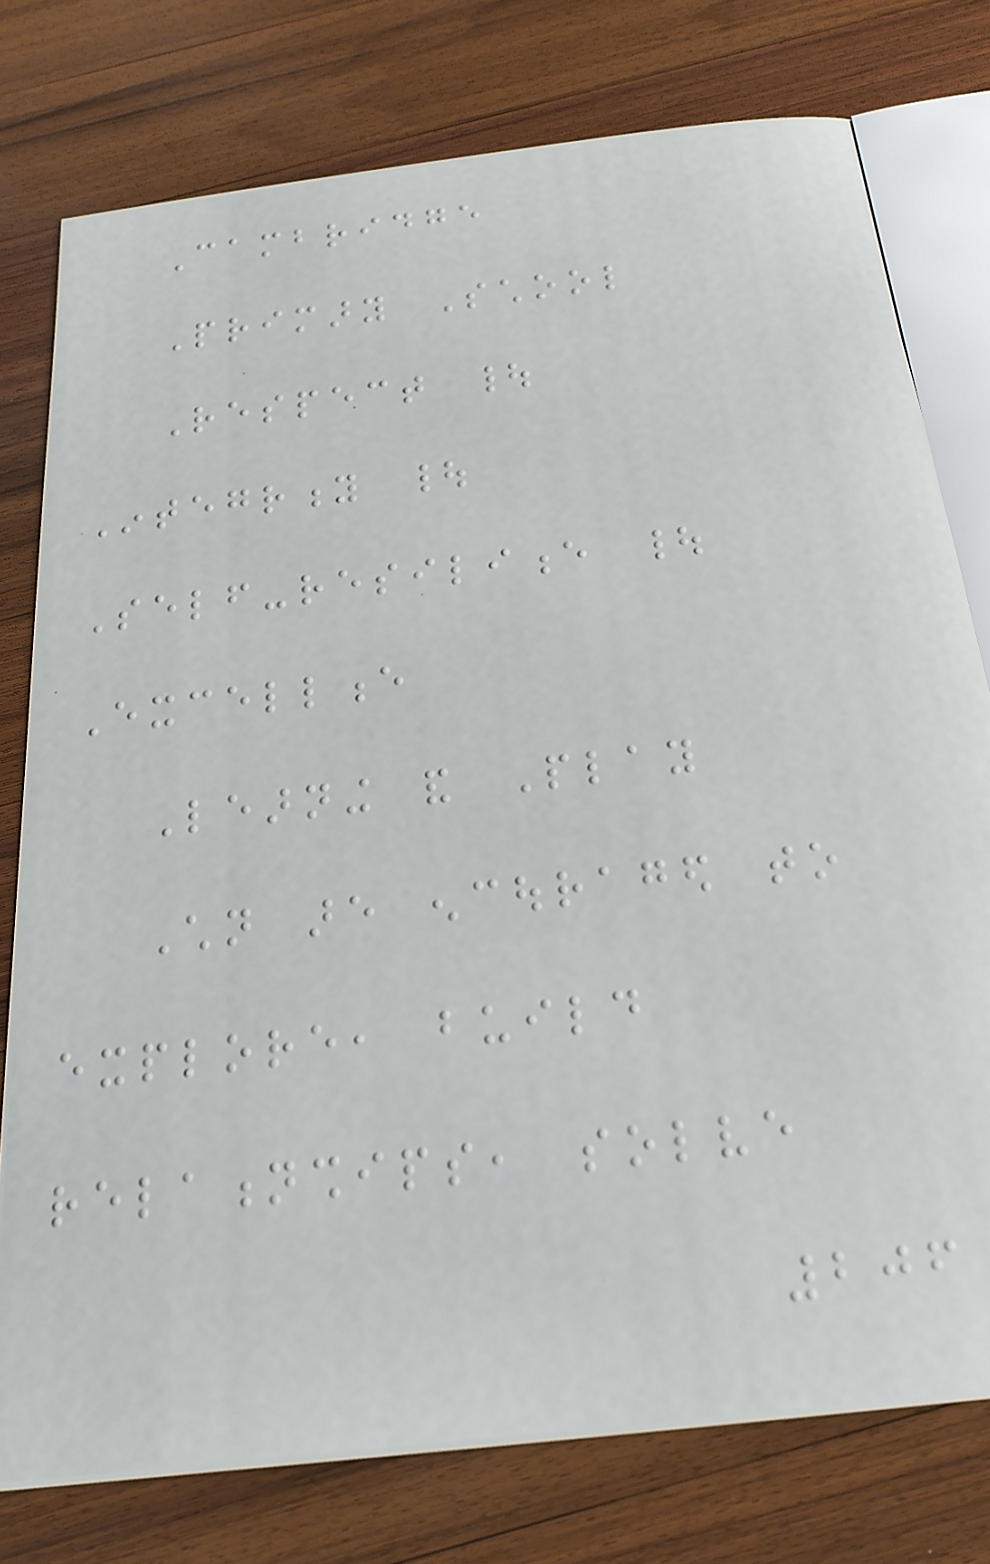Cambridge
Primary School
Respect |
Integrity |
Self-resilience |
Excellence
Learning and Play
Children are encouraged to
explore, build
relationships, solve
206
